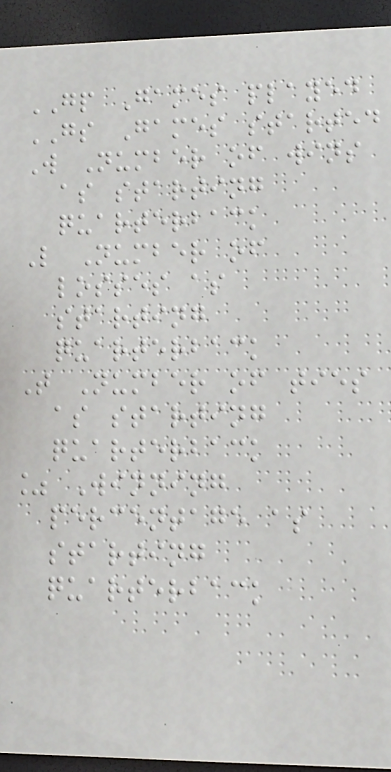GP Games played
GS Games started
W Number of wins
as starting
quarterback
L Number of
losses as
starting
quarterback
T Number of ties
as starting
quarterback
% Winning
percentage as
starting
quarterback
